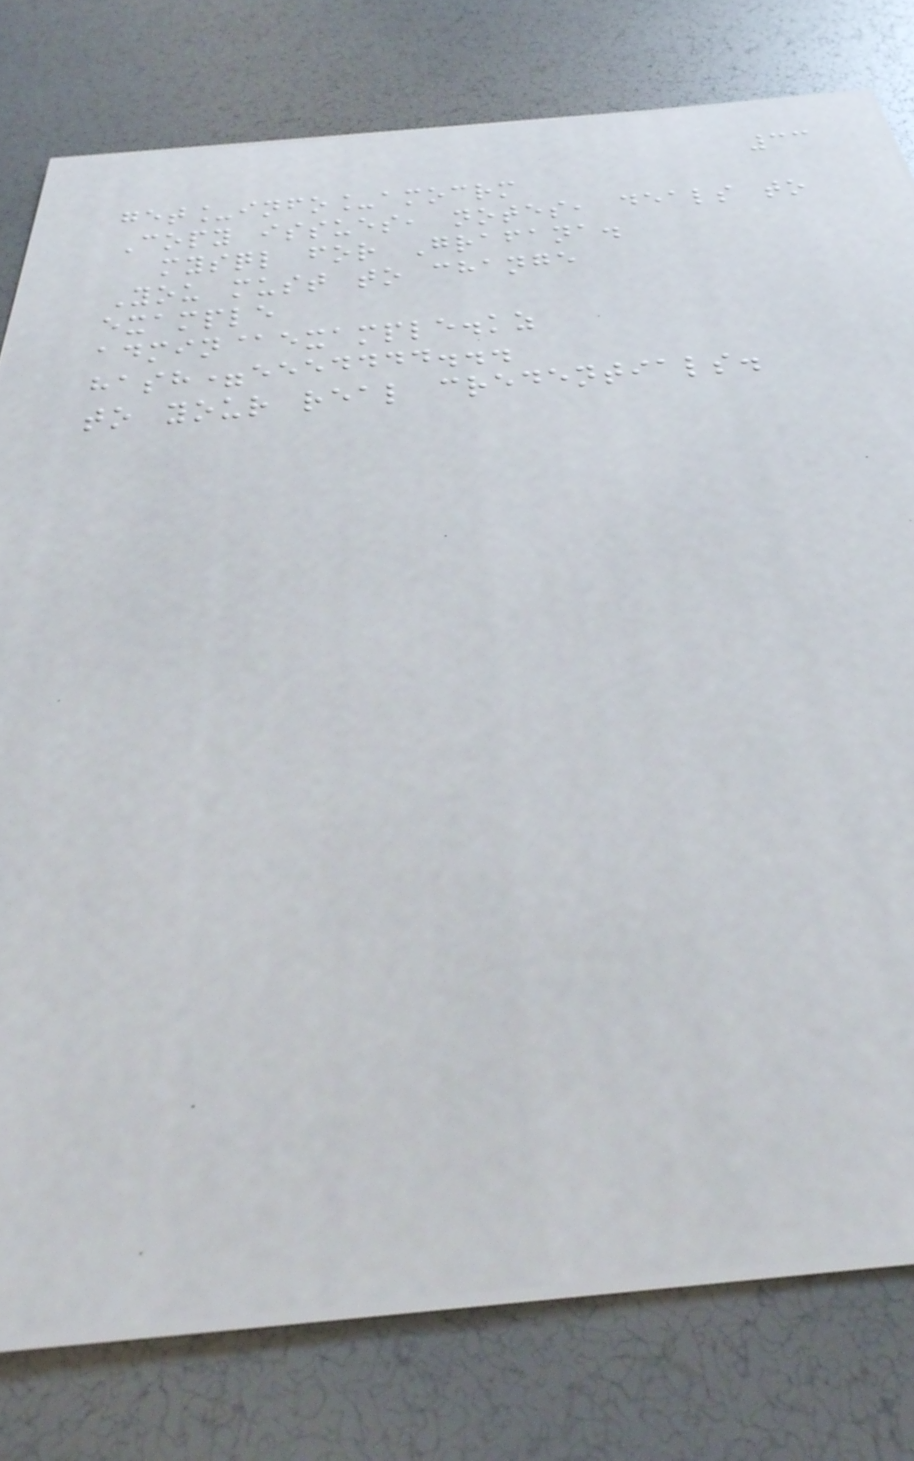33
get_info_amocrm
Copy issues, notes, deals to
mysql for Grafana.
You must to change
example
admin@example.kz
hash=eeedddd...
to your real credentials.
